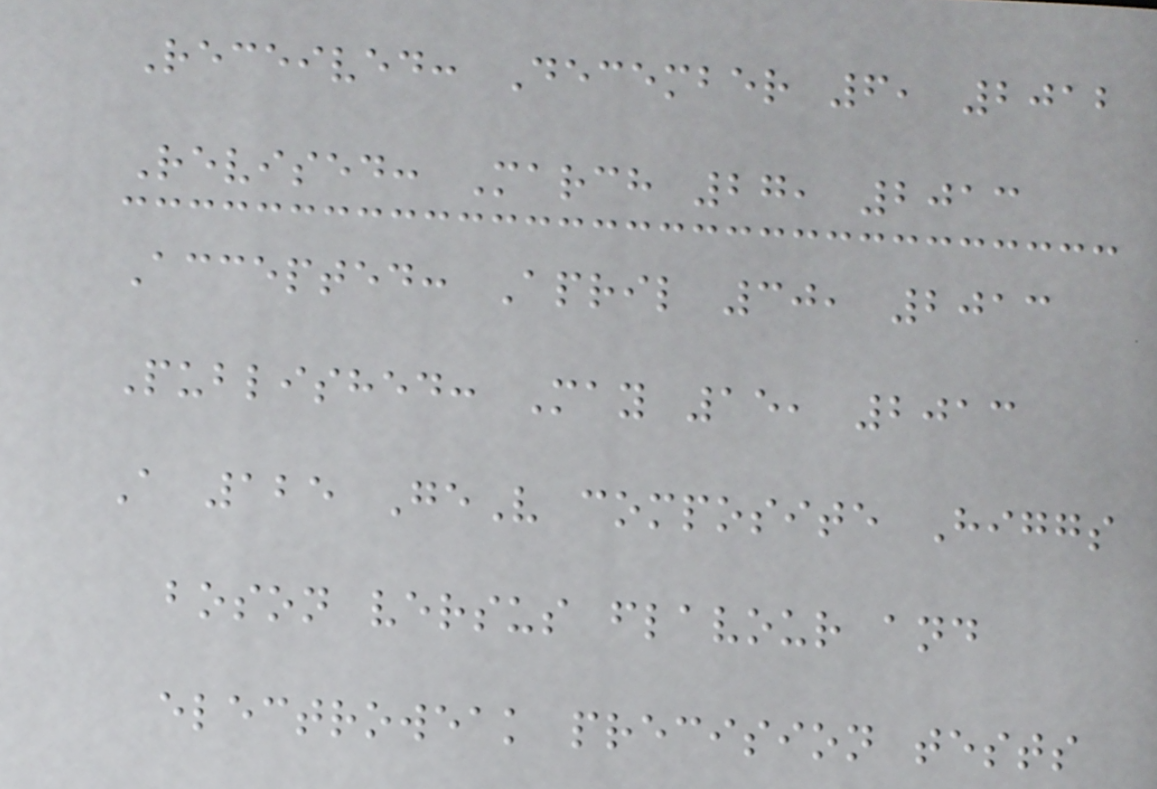Received: December 6, 2012
Revised: March 27, 2013
Accepted: April 30, 2013
Published: May 15, 2013
A 125 GeV composite Higgs
boson versus flavour and
electroweak precision tests
